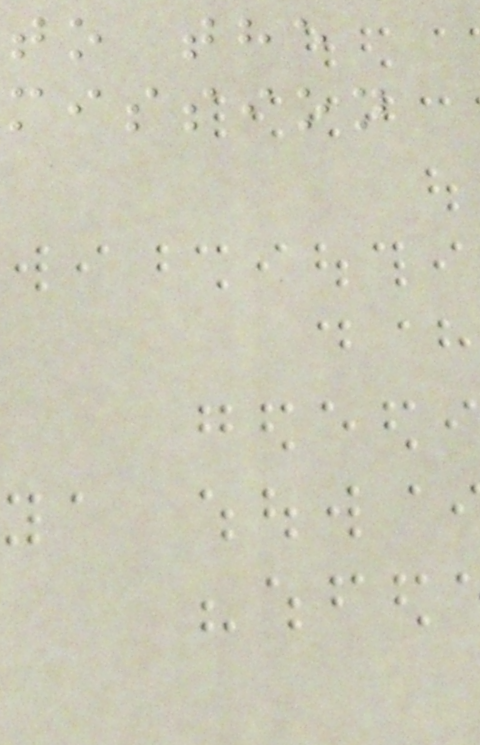to the
mission
